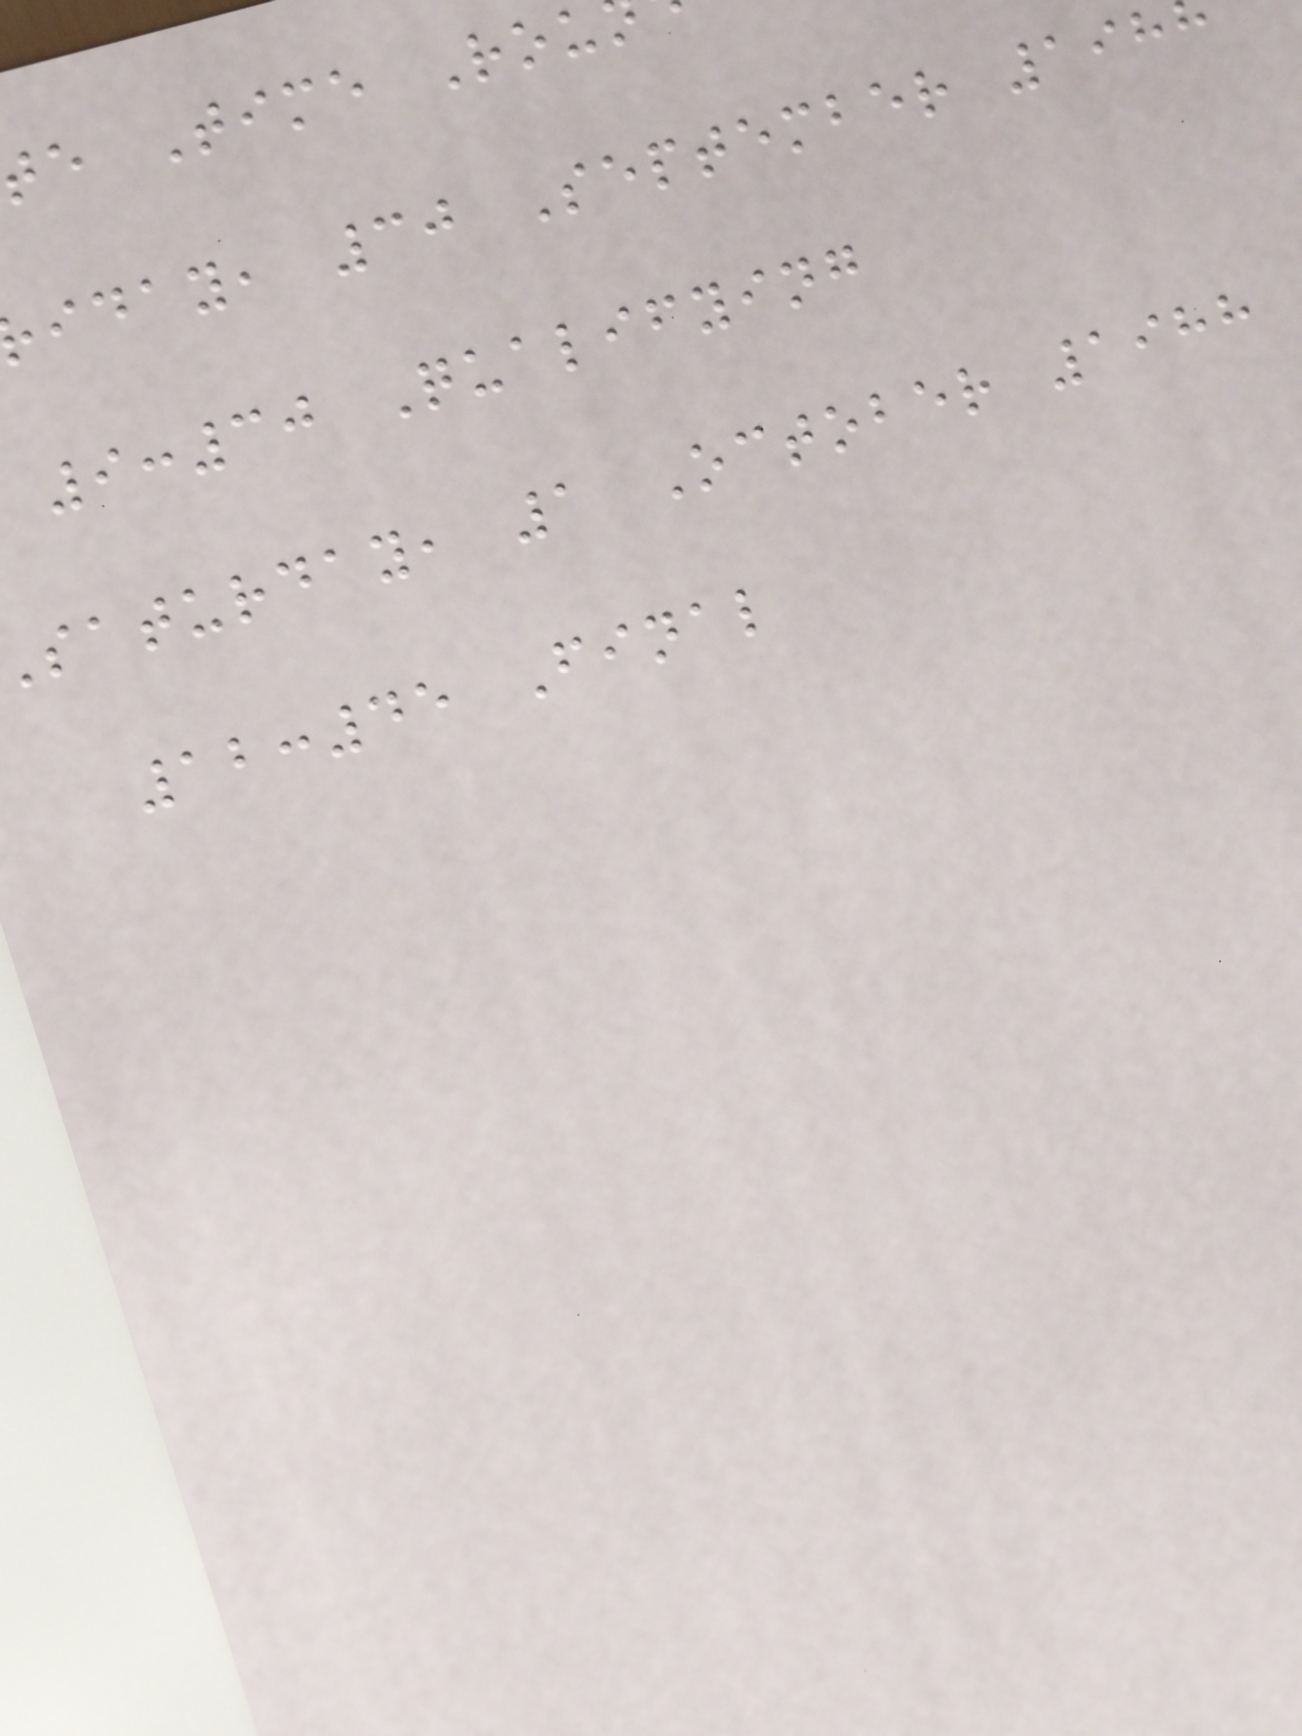e Time Rou
iday, 30 September 198
9:30 Qualifying
saturday, 1 October 1988
12:45 Final
